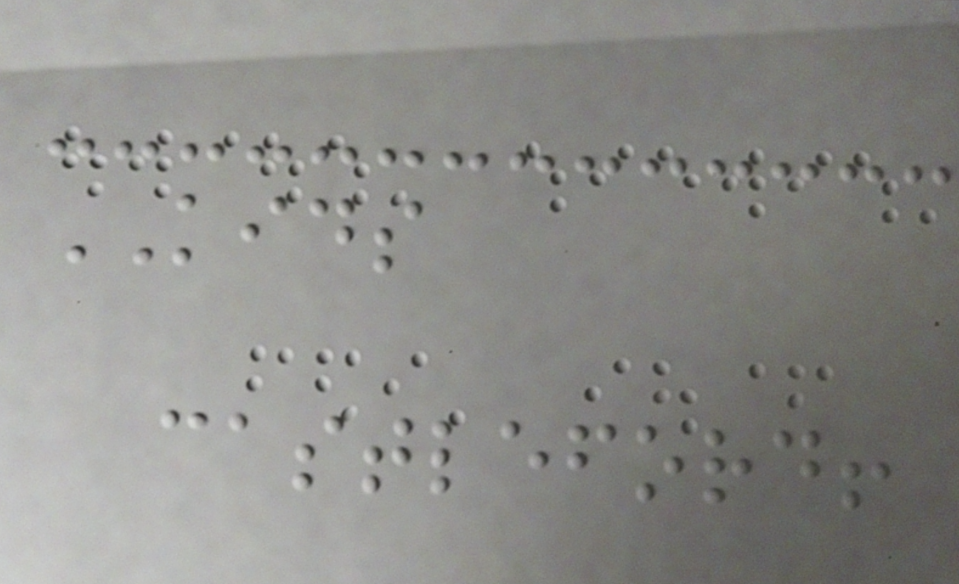KIDS
castleford!
